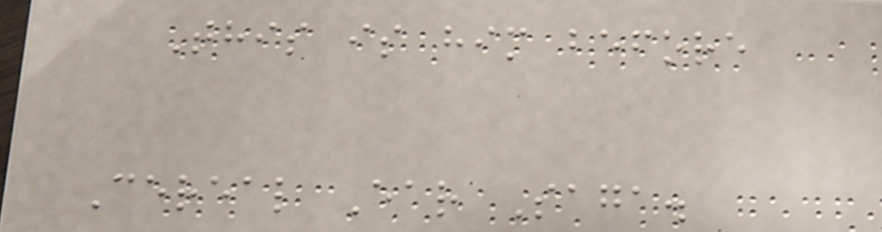This is him before
Cereal Ear Saga.
